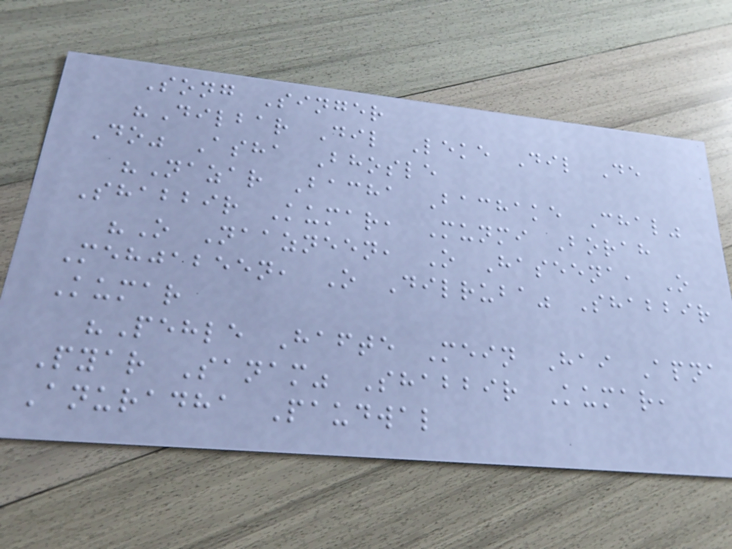Song Singer
"Dilbar Dil Leke Dil De
Do" Asha Bhosle
"Nazar Bacha Bachake Chal"
Shabbir Kumar, Munmi Borah
"O Naazneen, O Haseena, O
Mehjabeen, O Dilruba" Shabbir
Kumar
"Pehle Hafte Mein Hai Apna
Pyar Sanam" Shabbir Kumar,
Anuradha Paudwal
